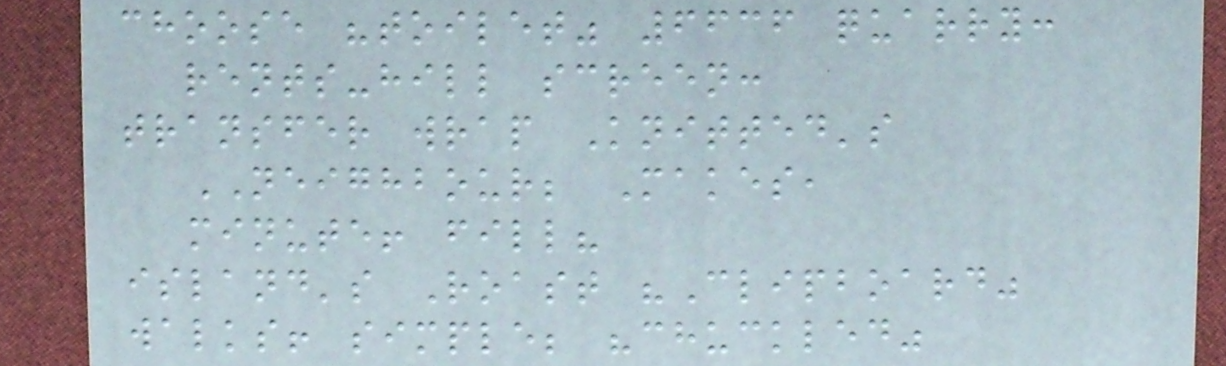choose "toilet" 6636 quarry:
rents-hill screen:
transfer wrap Knitted's
NEIGHBOUR; Makes,
minute! fill?
island's Roast "Clipboard"
walks! simple; "chuckled"
